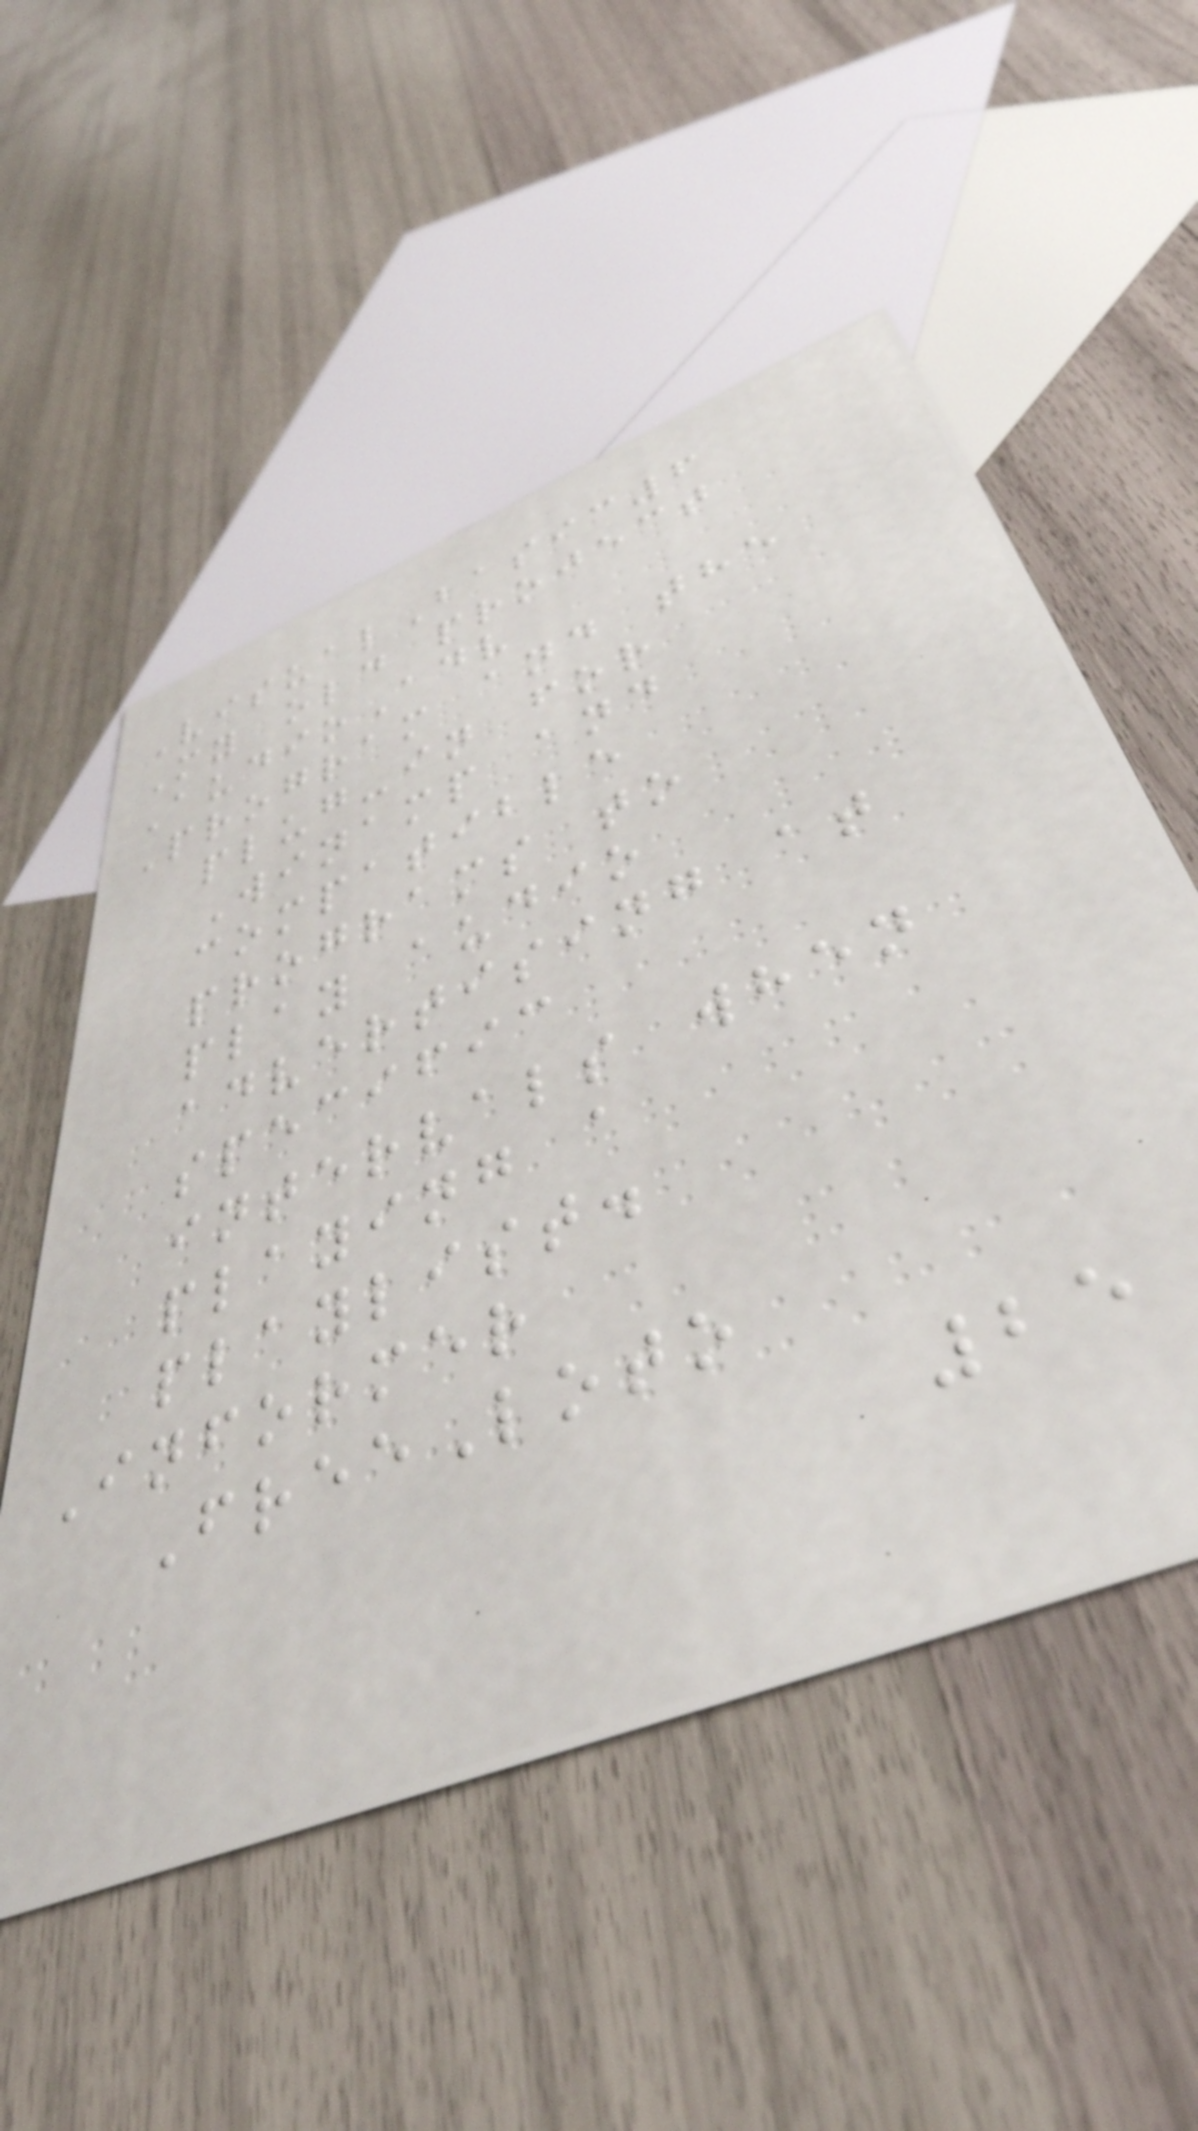VisualBasic6
My old project
AudioAdv
Program and the
plug-in for
Winamp and
compatible
programs to
play audio
advertising at
specific
intervals when
playing a
playlist.
Informer
FreeLoto
25
